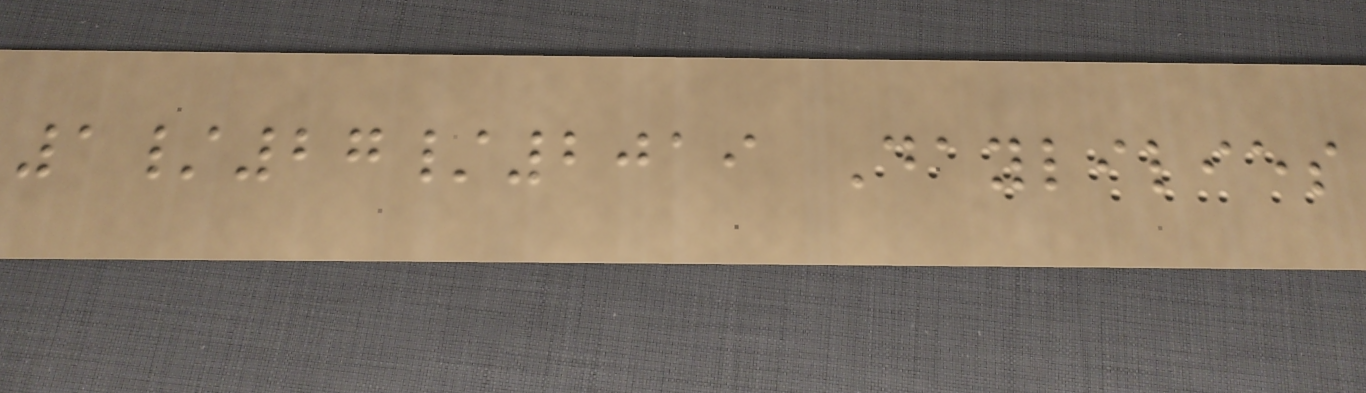1/27/2019 Daylilies
